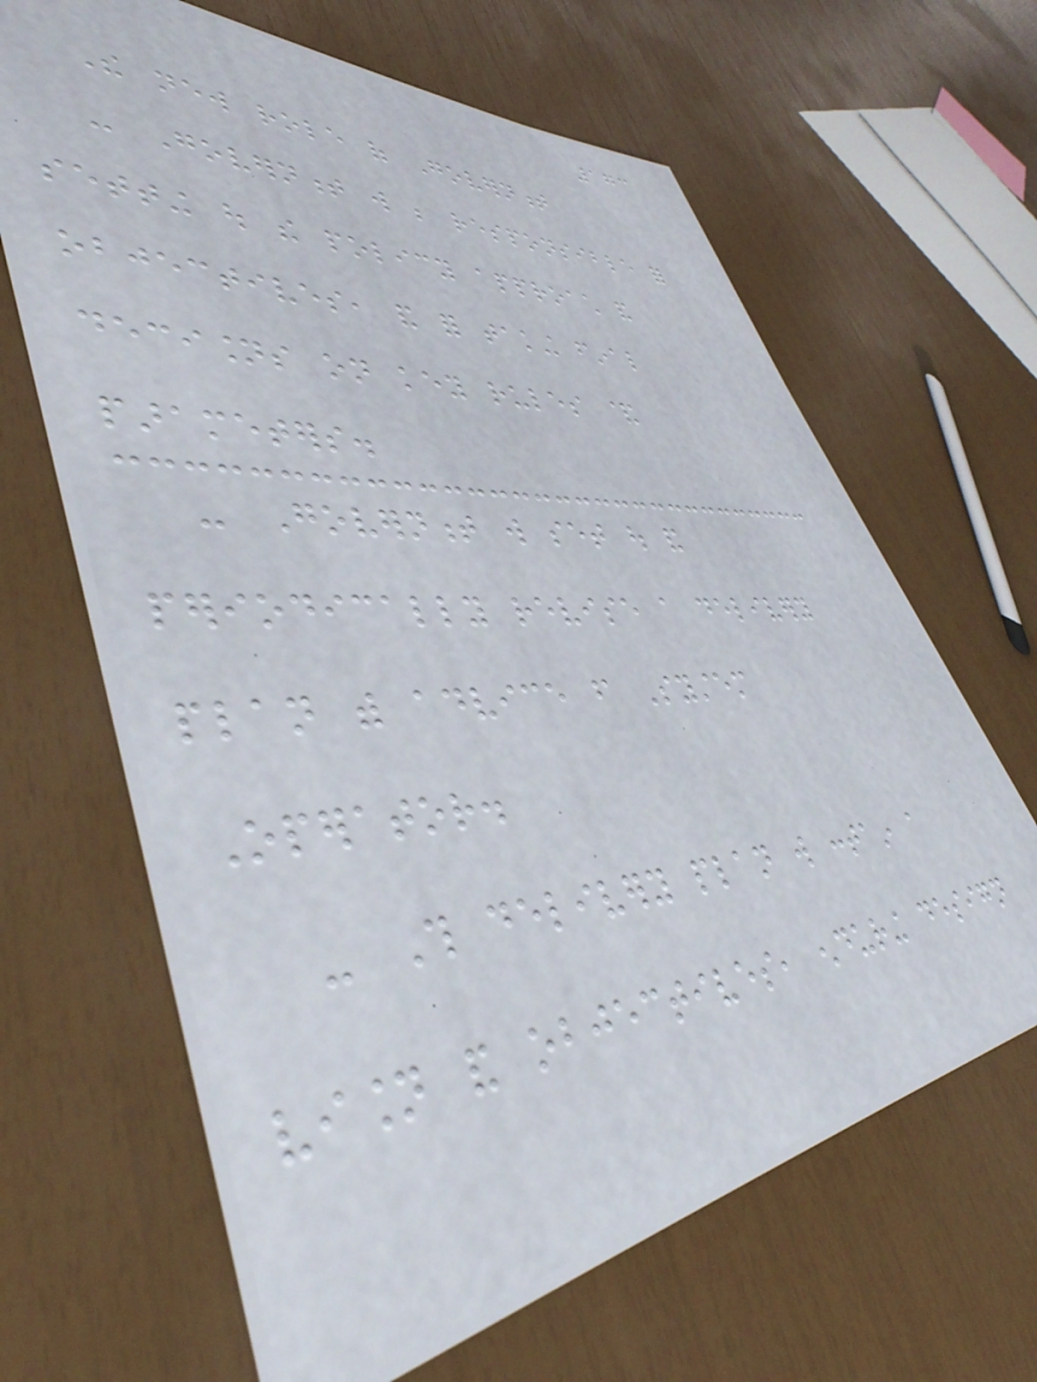173
The new role of Government
- Government will be responsible for
setting out the policy approach and
objectives, and for taking final
decisions on key rules &
parameters.
- Government will set out and
periodically revise a delivery
plan with advice from System
Operator.
- This delivery plan will contain a
vision and objectives, enduring design
